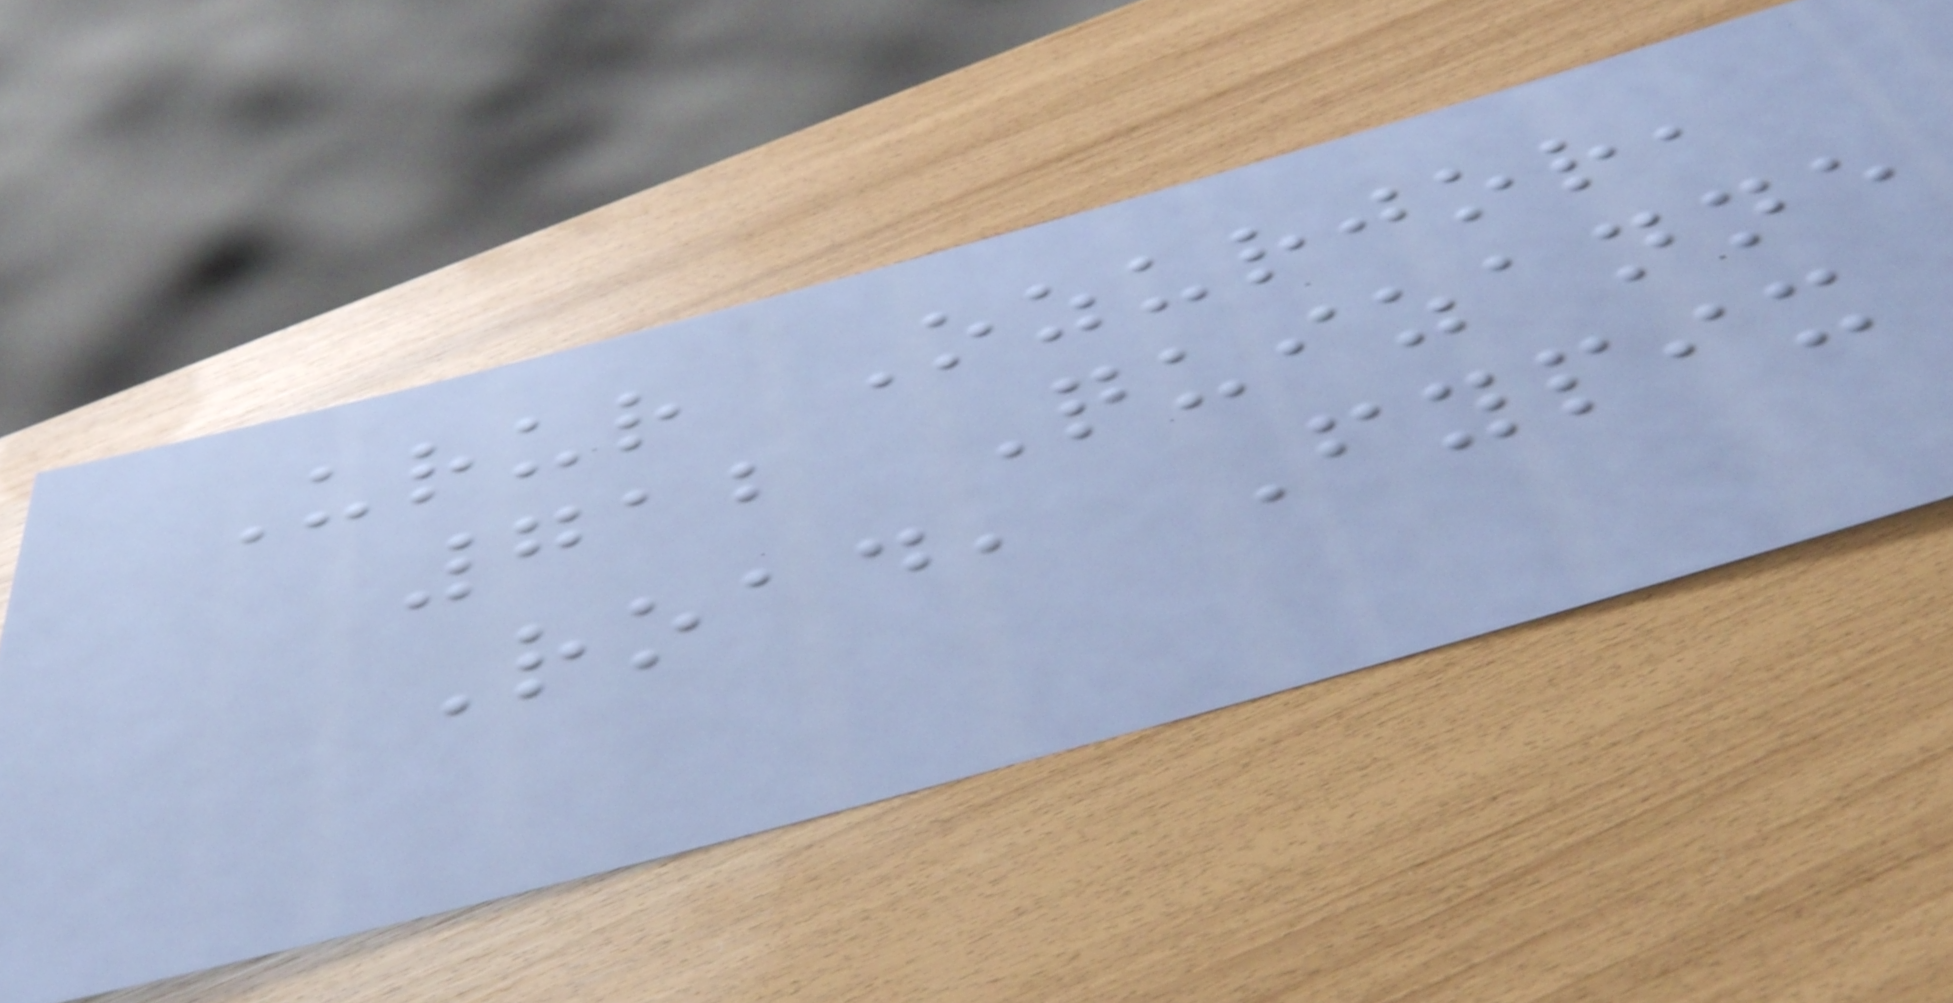Urur Ozurjor,
712 Quizanne
Road, Fypix
